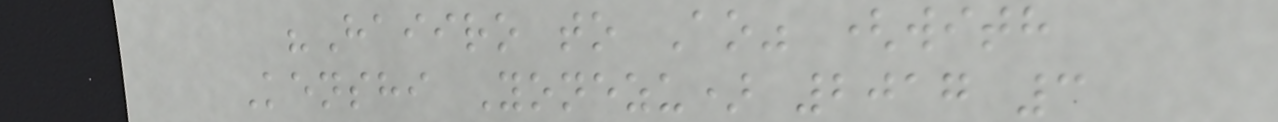"Haiiro to Ao" (with
Kenshi Yonezu) 2017 3
